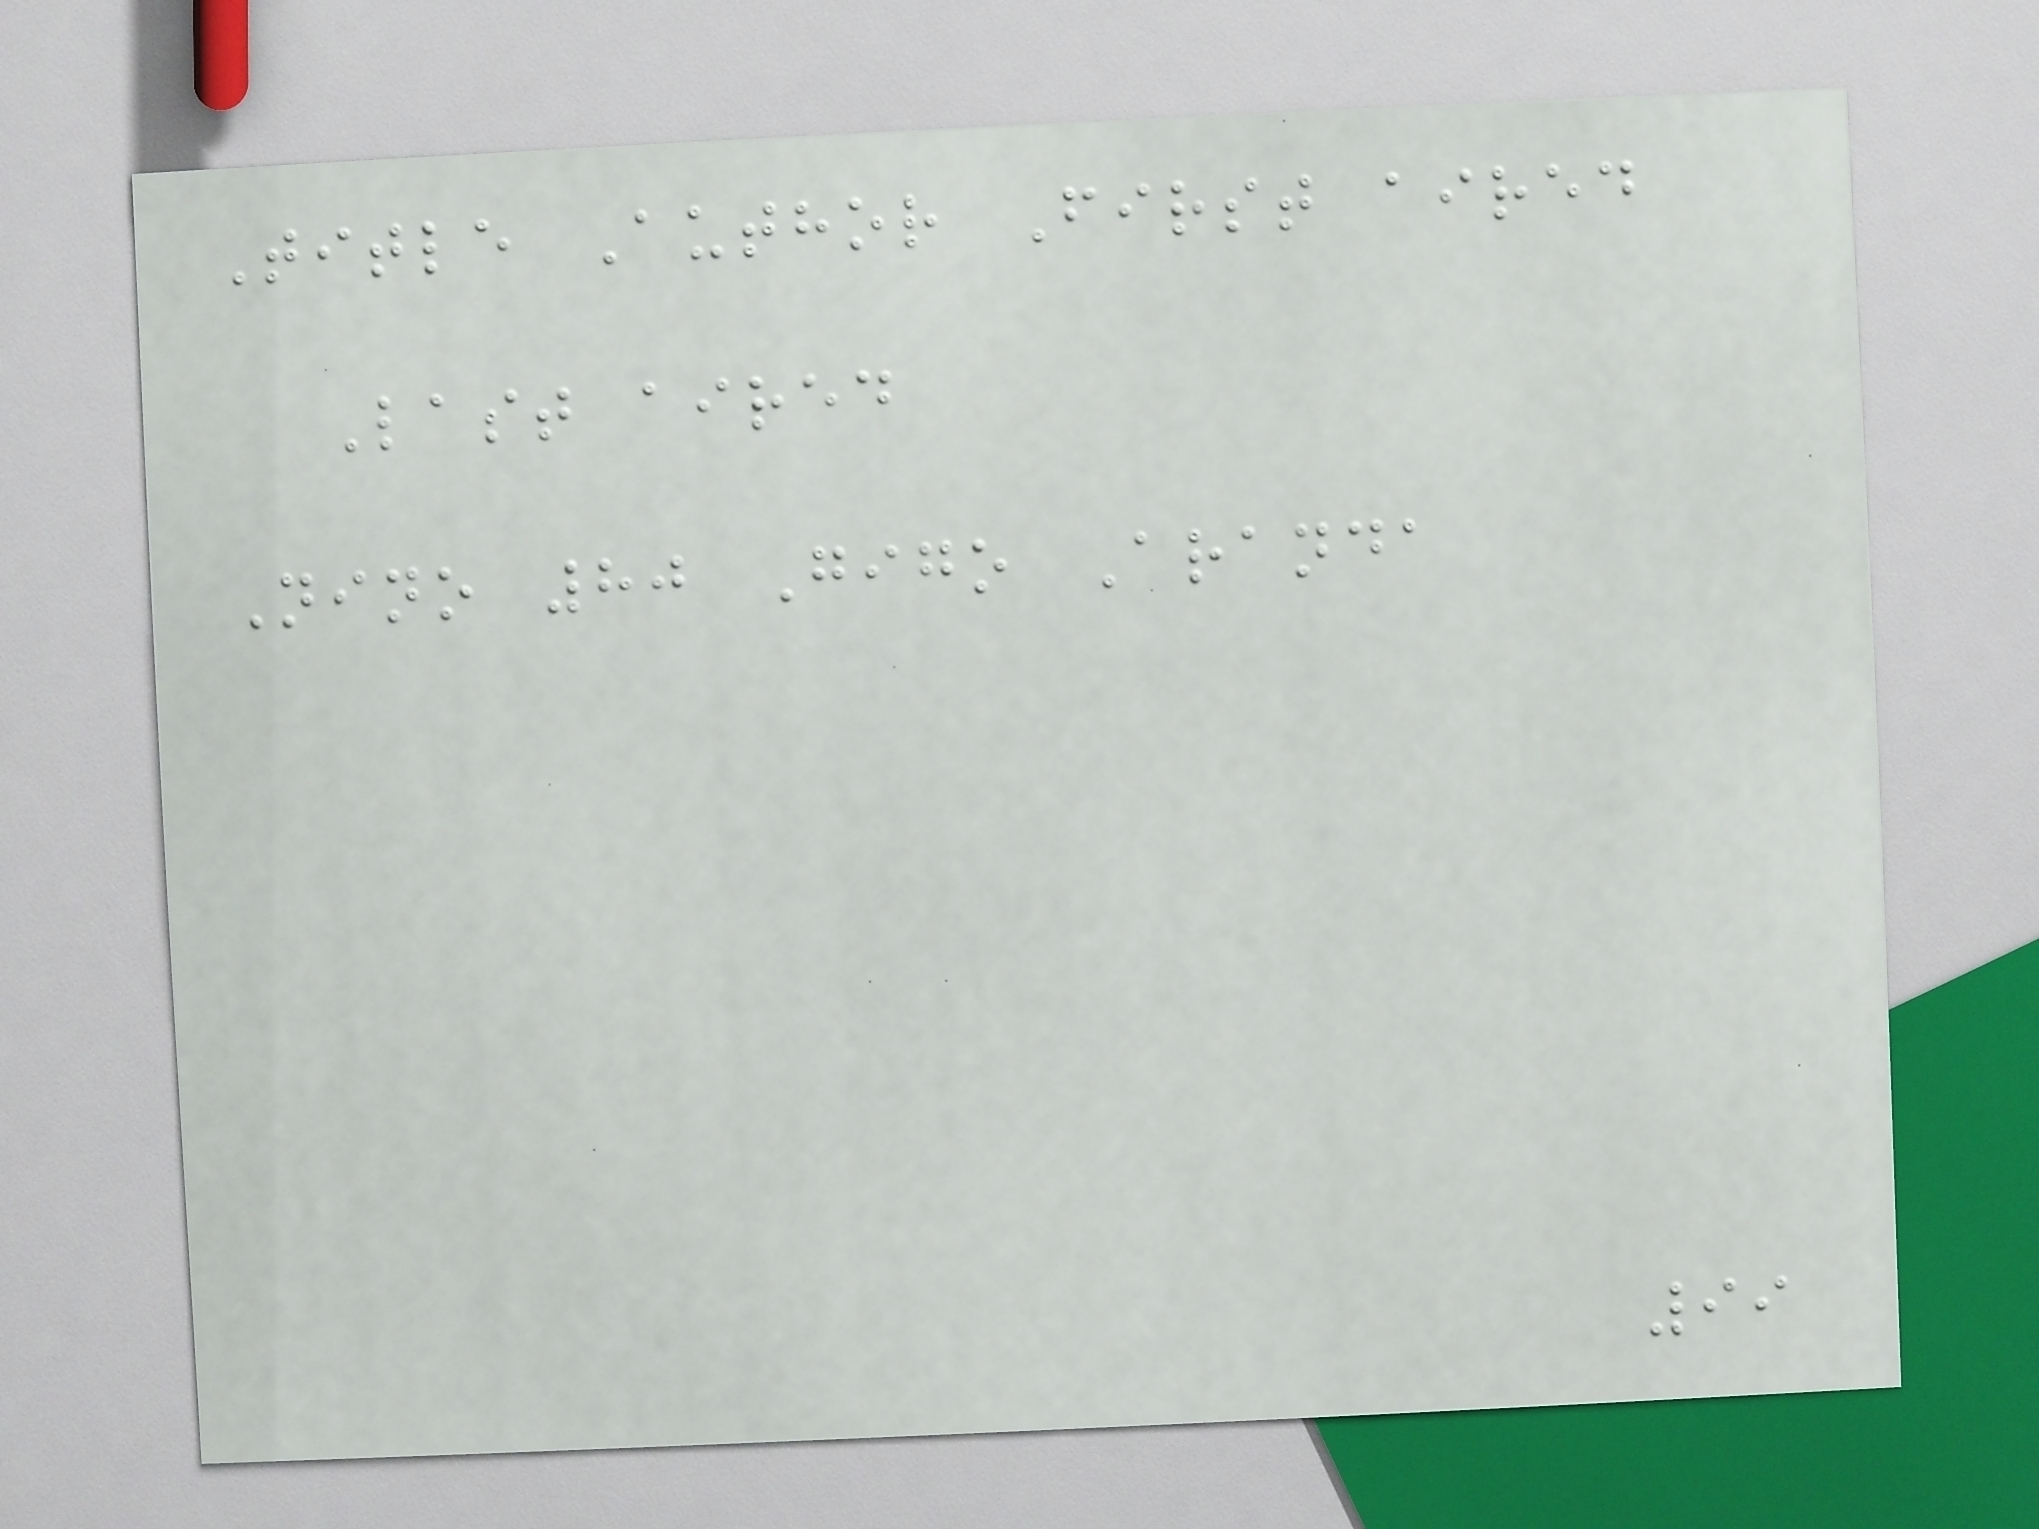Title Author First aired
Last aired
Nino 80 Gigo Aranda
99
